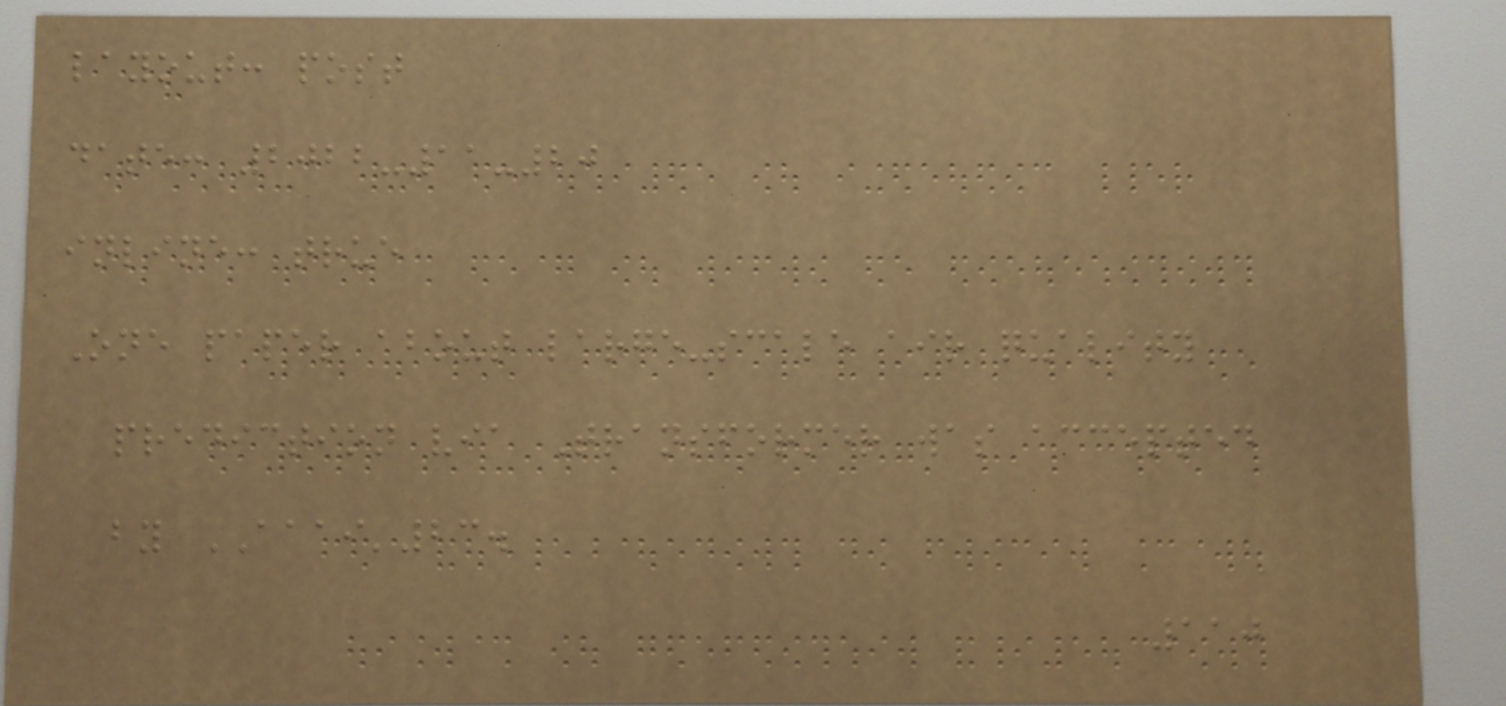layout: post
date: 2022-11-20
inline: true
One paper about large-scale air quality
prediction via Transformer was accepted
by AAAI'23.
110
